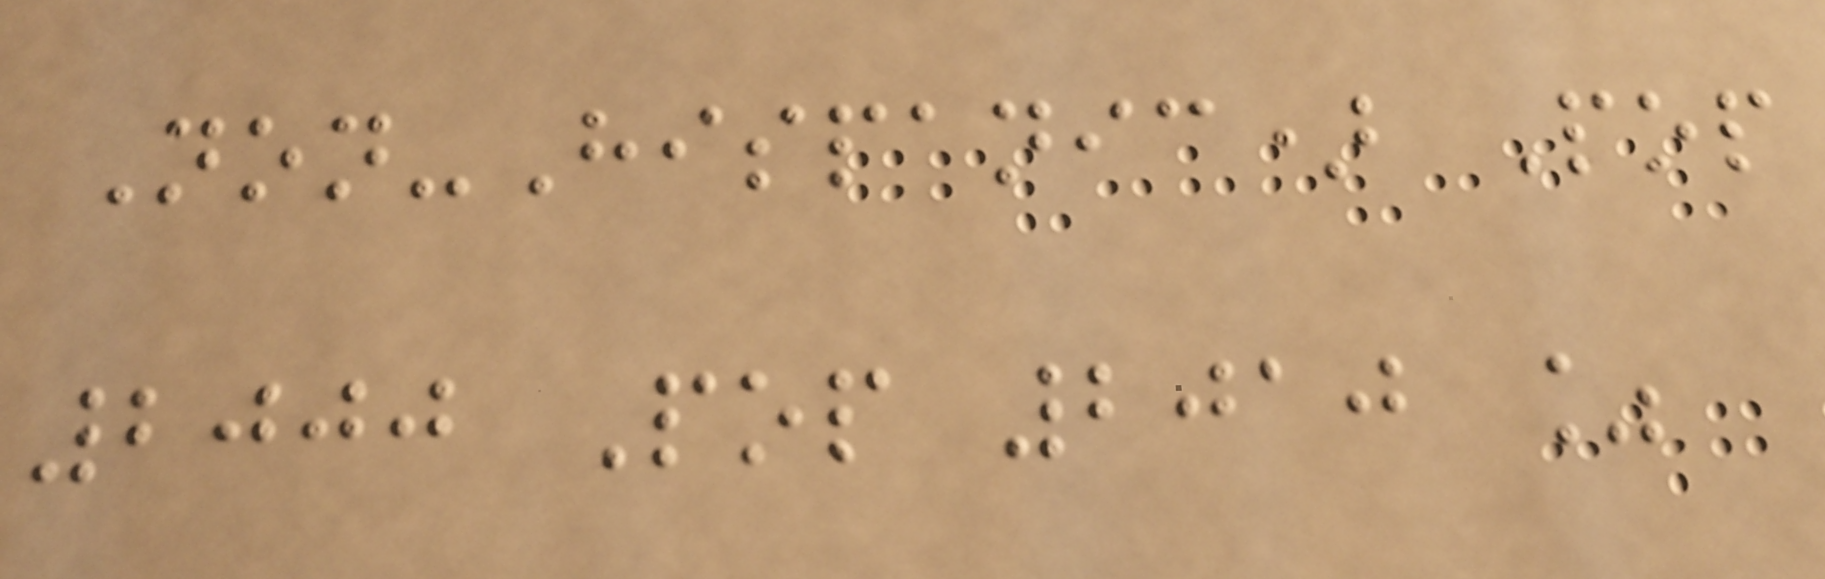Non-Hispanic) Pop
2000 Pop 2010 %
